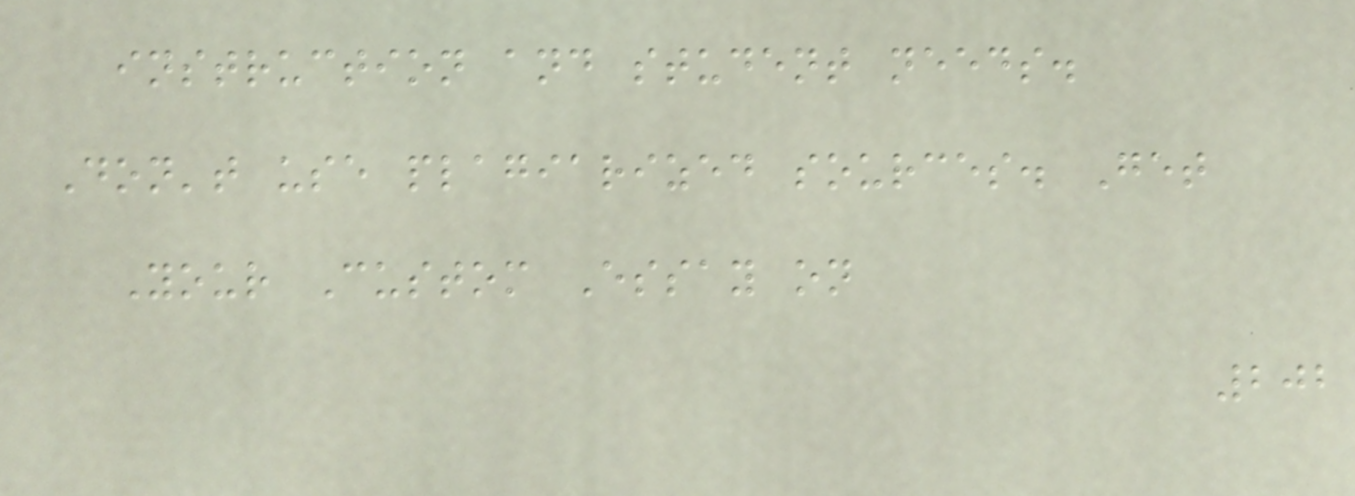instruction and student needs.
Don't use plagiarized sources. Get
Your Custom Essay on
202
